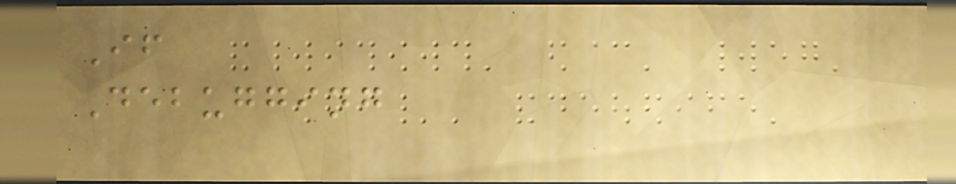If
Debugging
